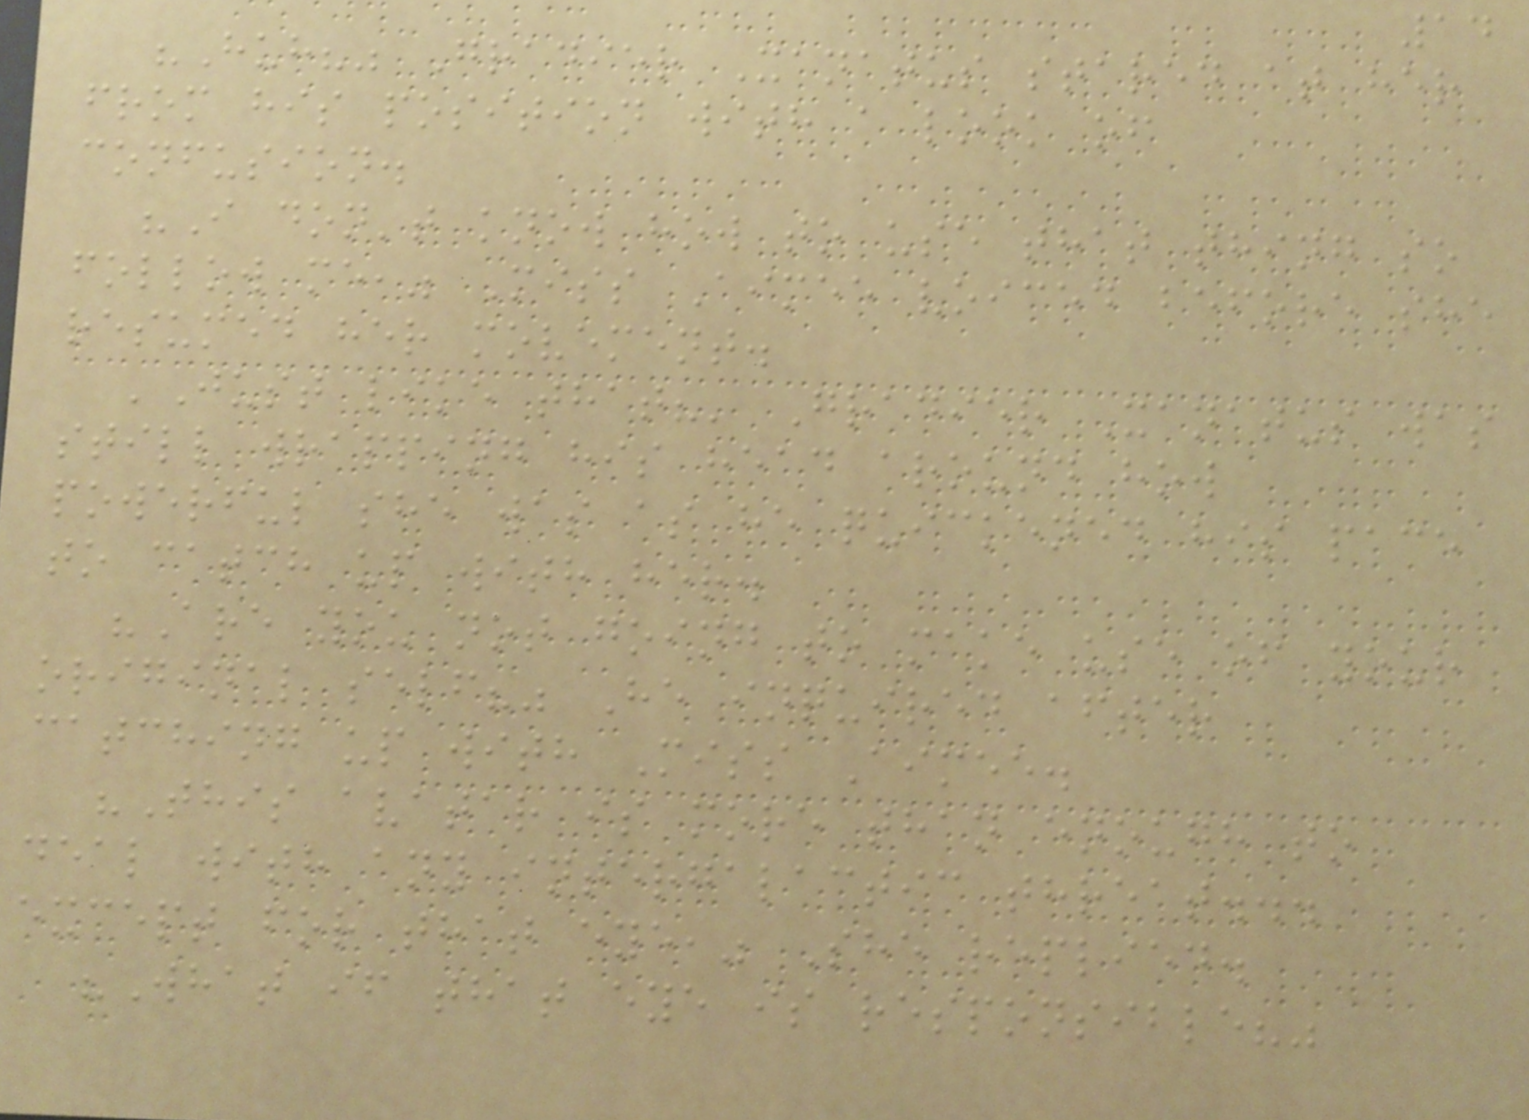14
"Huh?" Gradier Xanatus stared at her
from his position with a look of
confusion.
"I don't know how to use that thing so
follow me," Miss Aimee voiced before she
resumed her movement.
'Just like that?' Gradier Xanatus was
still wrapping his head around how
powerful she was as he quickened his pace
to catch up with her.
"Are you not going to make use of your
original self?" He inquired after
catching up with Miss Aimee.
"This avatar is more than enough to
deal with any intergalactic threat...
except for that eye," She replied.
"What if that eye is responsible?"
